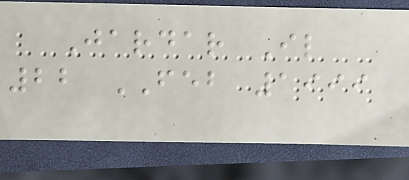Jardar Il
22 FEB 1999
